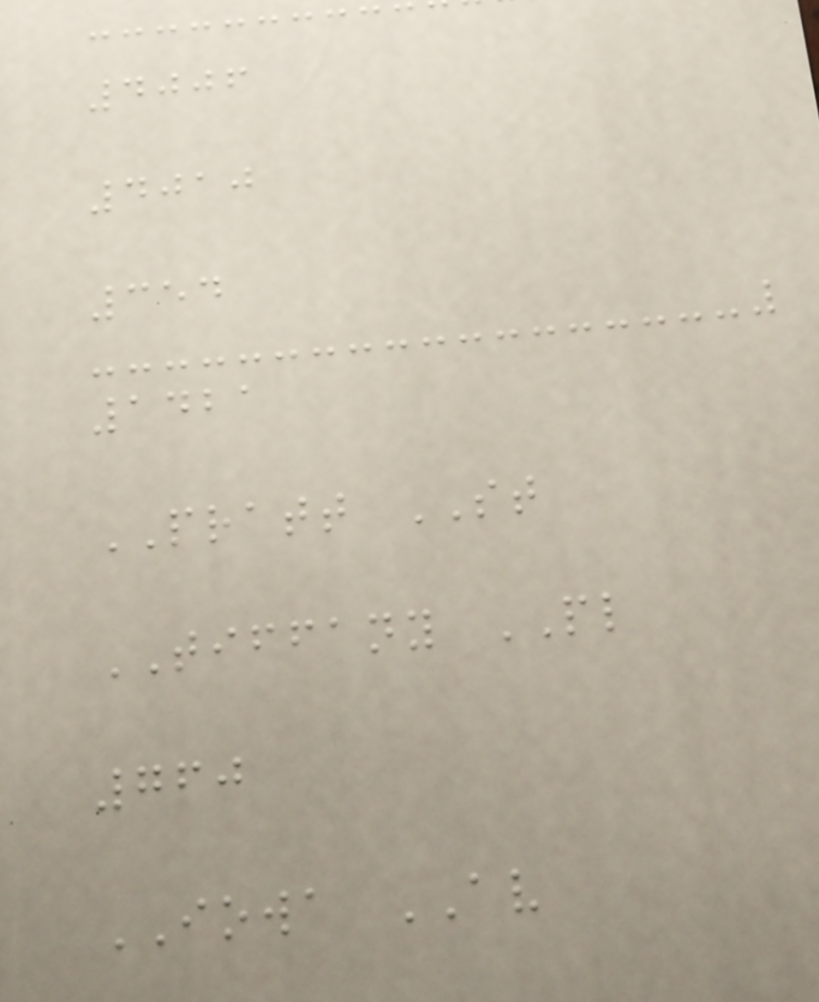4006
4010
354
1421
PRATT ST
TIFFANY PL
760
IOWA AV
